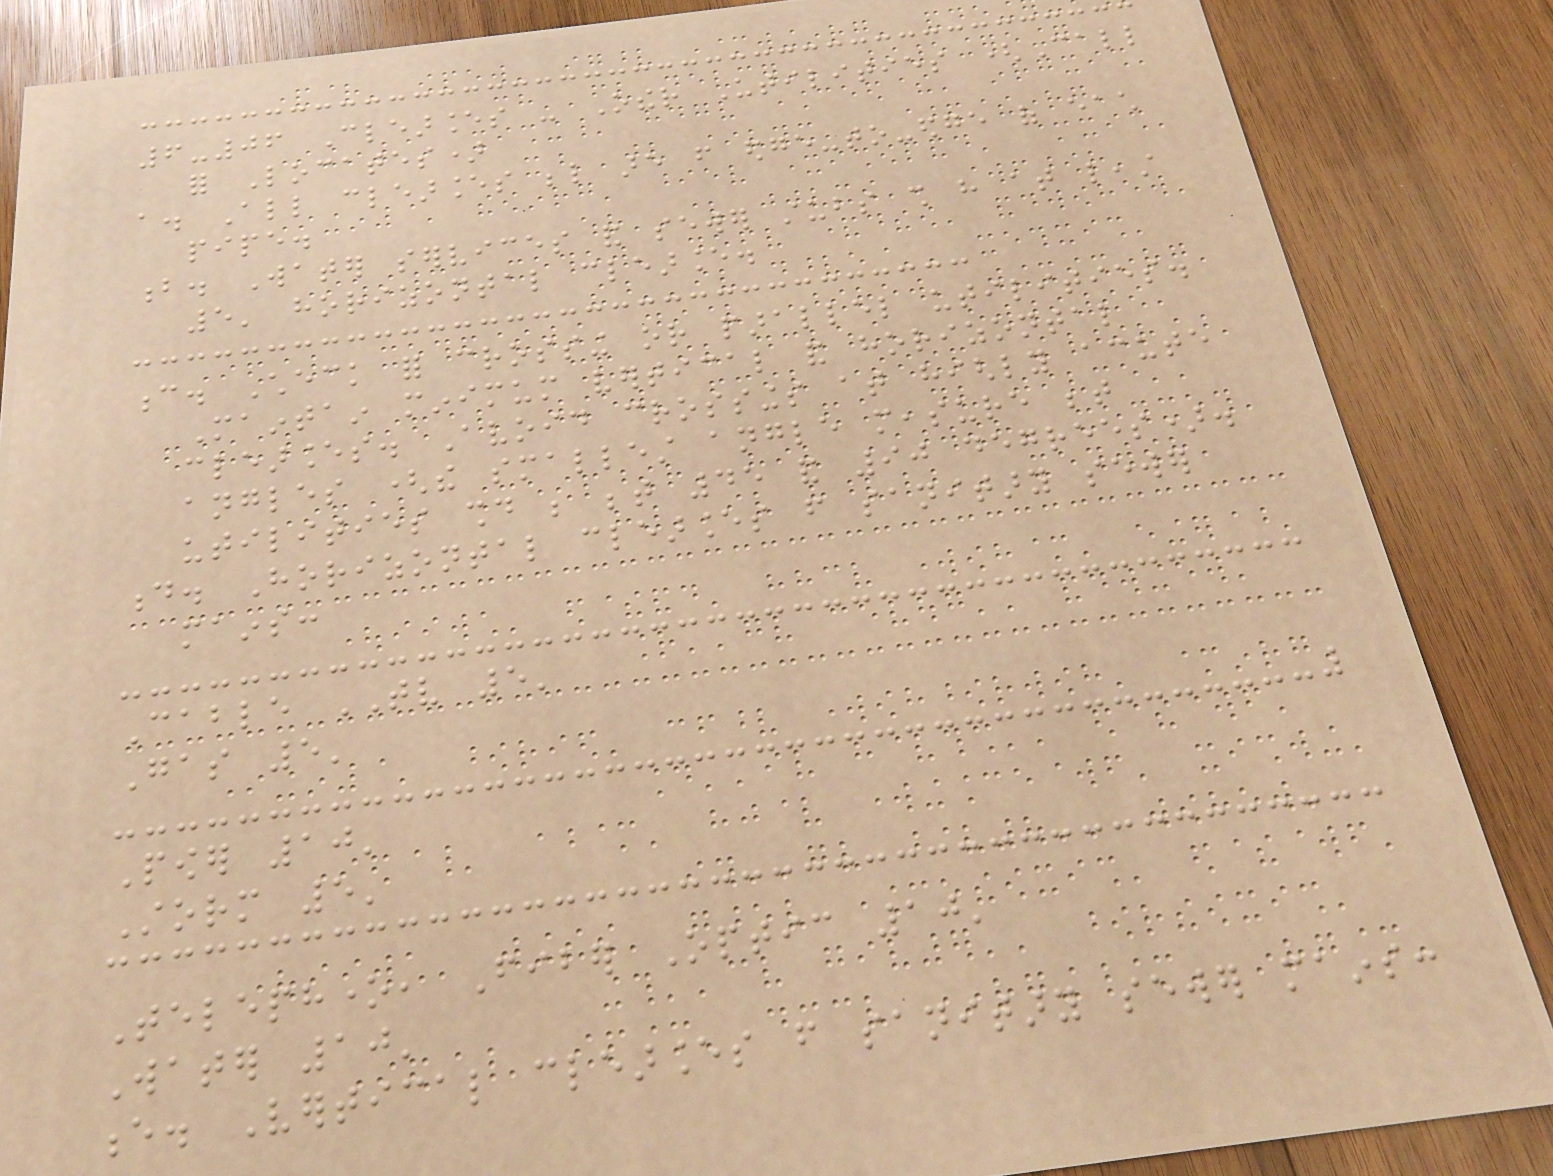6-06 Clearances - Other Utilities (Call
for Locates)
a. All clearances below are from edge-to-edge of each
pipe.
b. Water services and sewer stubs shall have at least
5' horizontal clearance.
c. Check for crossing or parallel utilities.
Maintain minimum vertical and horizontal
clearances. Avoid crossings at highly acute
angles (the smallest angle measure between
utilities should be between 45 and 90 degrees).
d. Horizontal clearances from sanitary sewer
mains:
Cable TV 5'
Gas 5'
Power 10'
Storm 5'
Telephone, Fiber Optic 10'
Water 10'
e. Vertical clearances from sanitary sewer mains:
